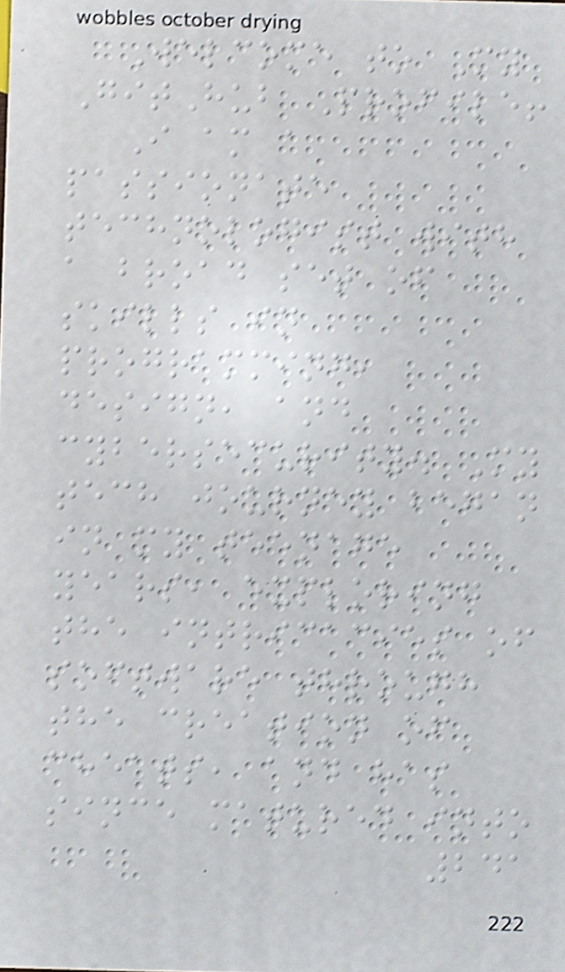Welcome to My
GitHub Profile!
I am a
passionate
technologist with
a broad set of
skills in
programming,
design, and
cybersecurity. My
tech journey began
in my teenage
years, exploring
the intricacies of
software through
the creation of
cheats, and has
since matured into
241
